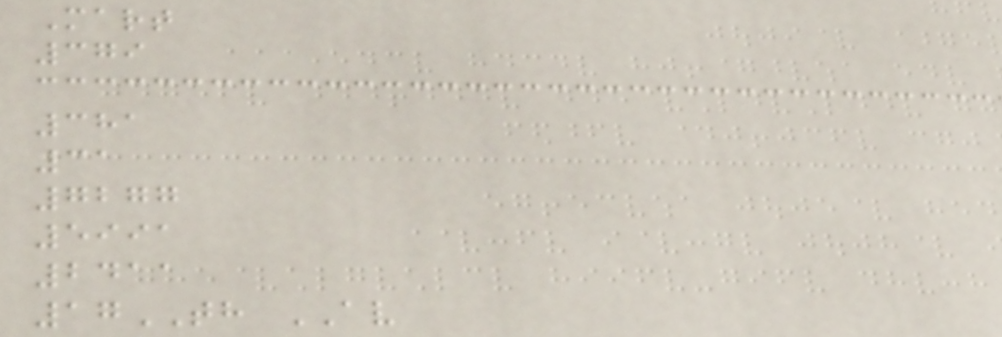Mart
379
381
31
7277
5991
2411
17TH AV
